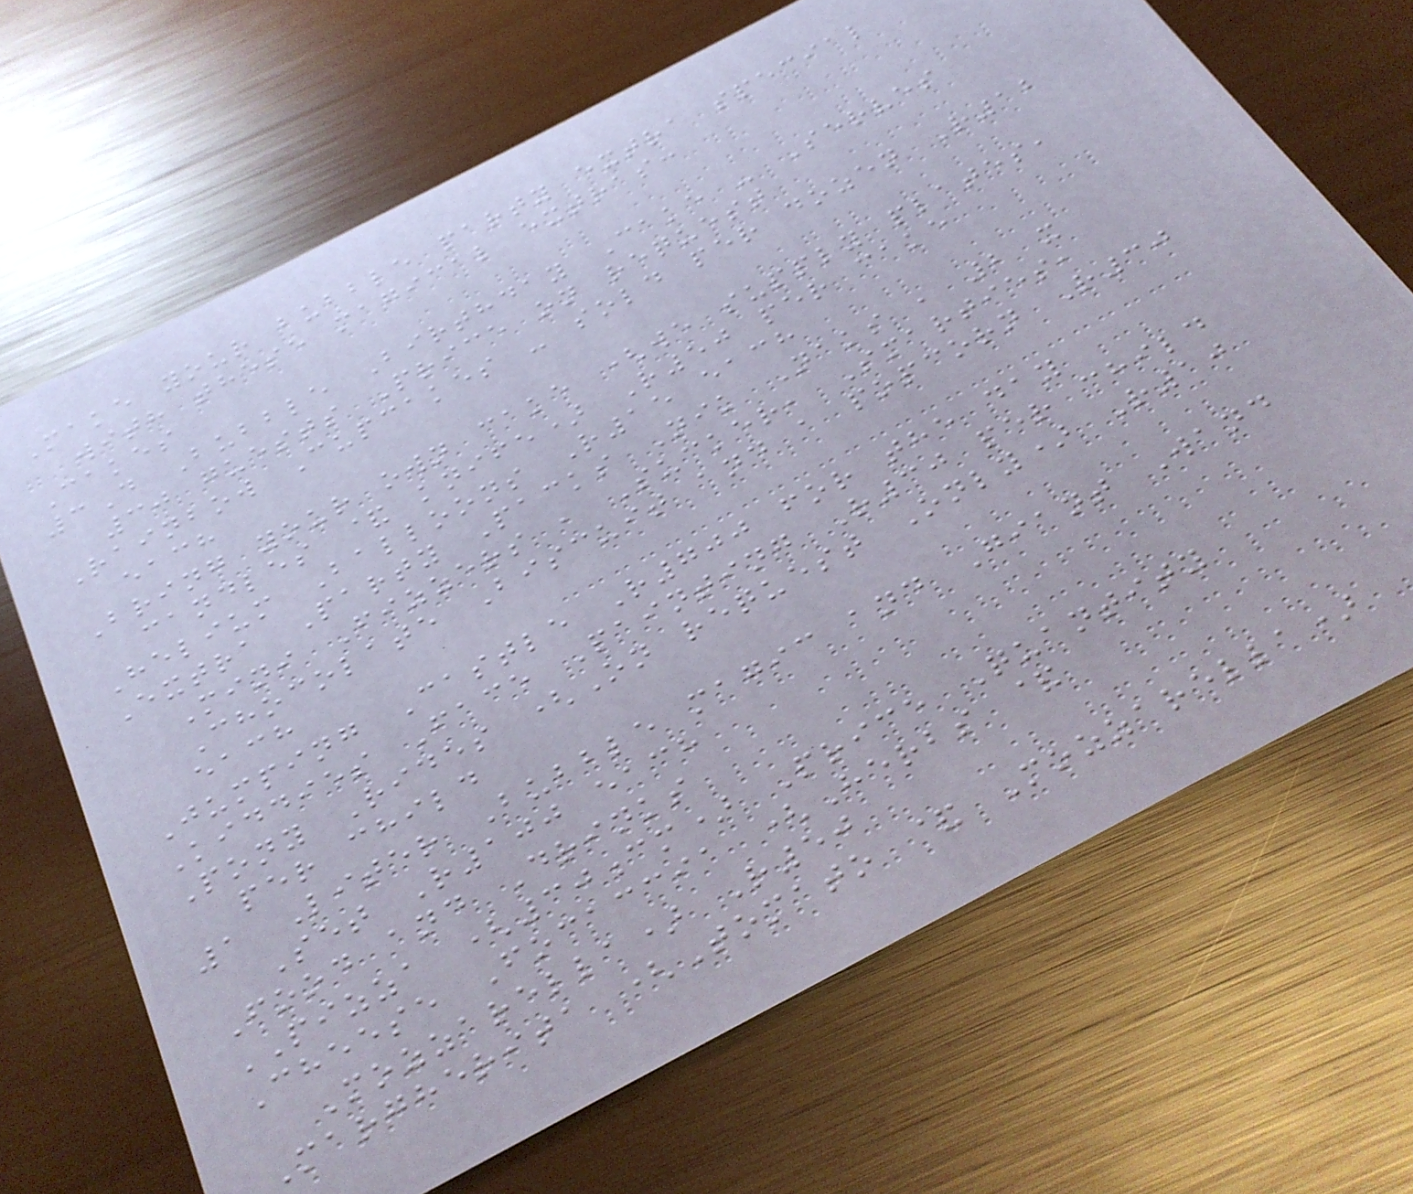Make your bubble party extra special
with these magical extras:
Cakes
3D Bubble Birthday Cake - Serves
30 guests Price on request
Rainbow Cupcakes - sold per dozen R12
each
Bring your own cake (we supply plates,
candles & knife) R50 per cake
Helium Balloons R15 each
Extra Party Packs Nik Naks , 2 x
Mini Fizzers , Sucker, Smarties,
Chocolate Biscuit and a popcorn R30
each
Jumping Castle R700 for the day
Kiddies Face Painting R30 per child
Pony Rides (On request Only) R10
per child
1 Liter Bubble magic and Giant Wand
Set R100 each
Food and Drinks
PIZZA (30cm) Price Quantity
Cheese Focaccia (Herbs &
Mozzarella) R50
Margherita (Tomato & Mozzarella)
